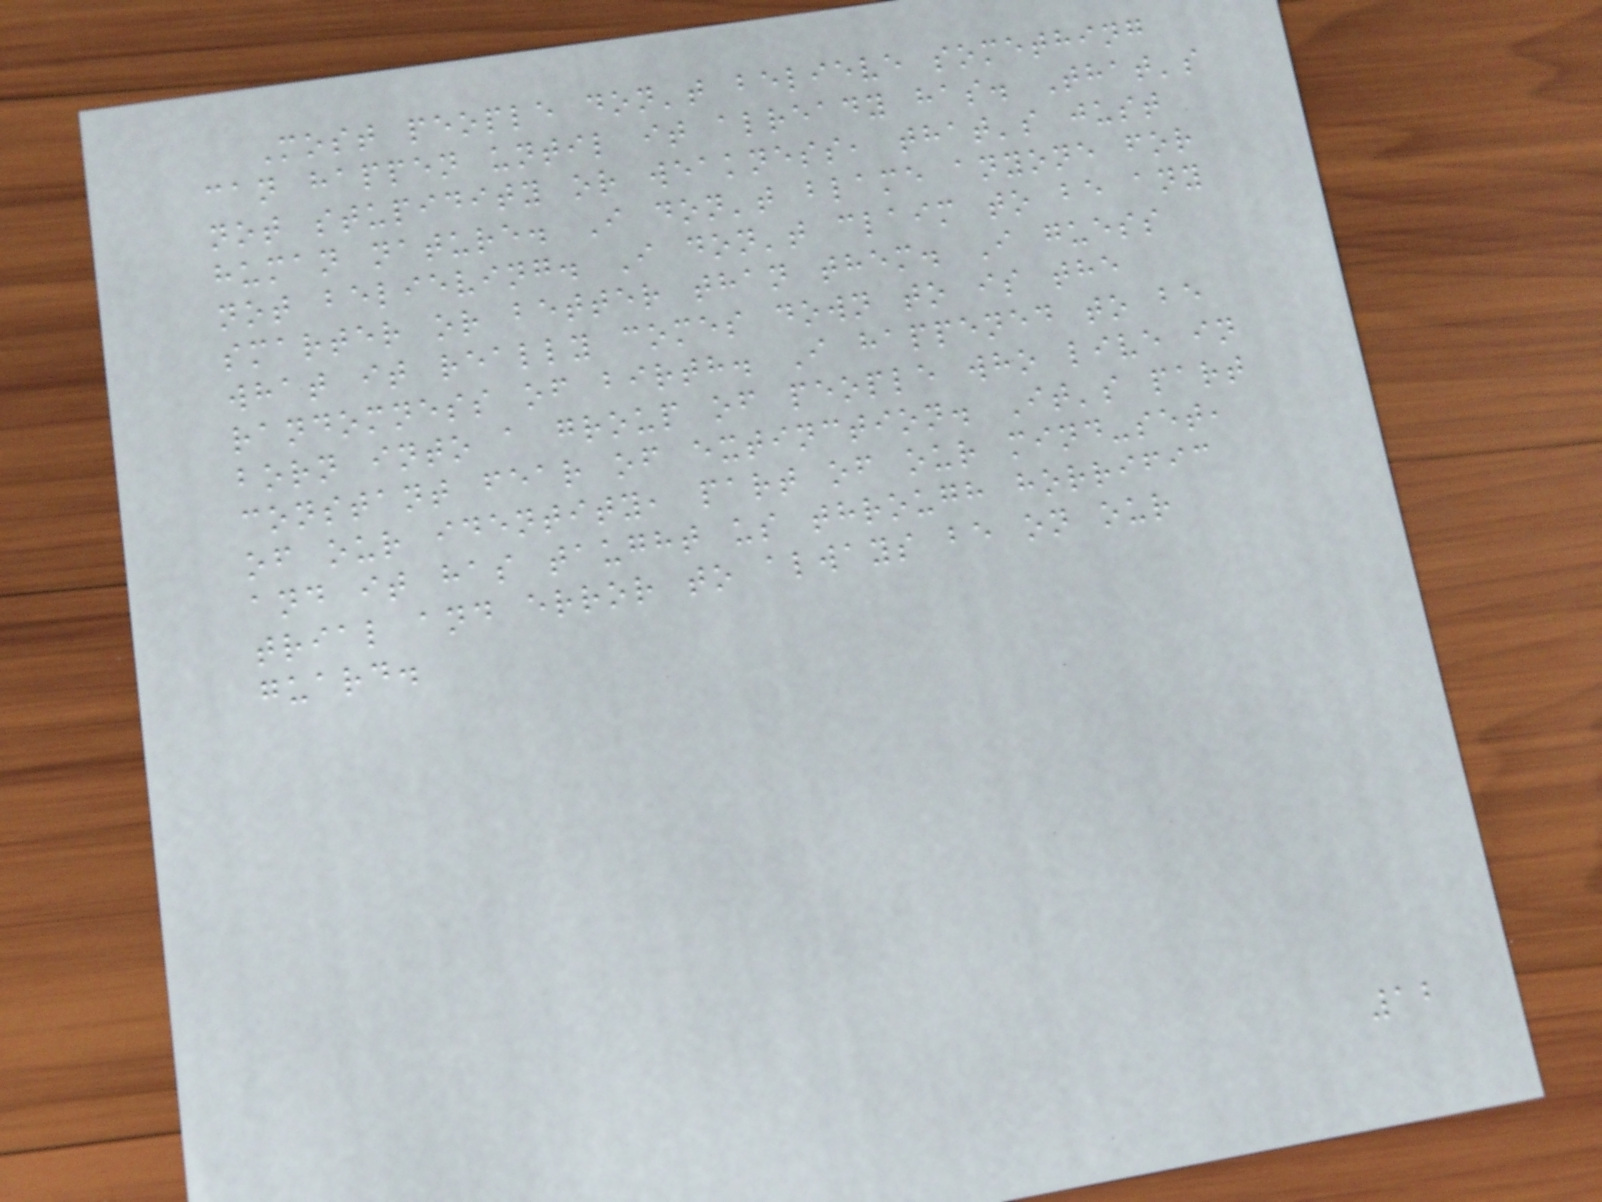Most people don't believe something
can happen until it already has. That's
not stupidity or weakness, that's just
human nature. I don't blame anyone for
not believing. I don't claim to be any
smarter or better than them. I guess
what it really comes down to is the
randomness of birth. I happened to be
born into a group of people who live in
constant fear of extinction. It's part
of our identity, part of our mind-set,
and it has taught us through horrific
trial and error to always be on our
guard.
12
